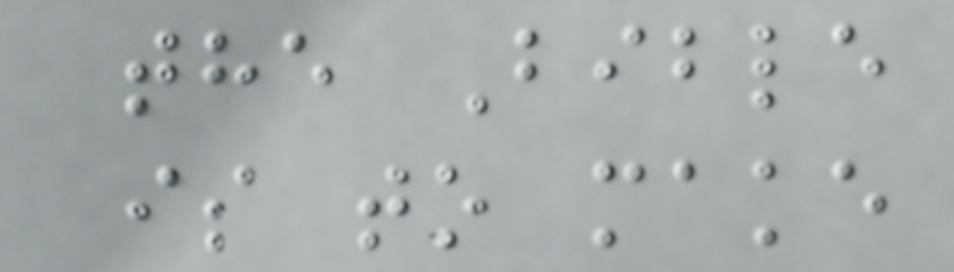the Bible
is to make
